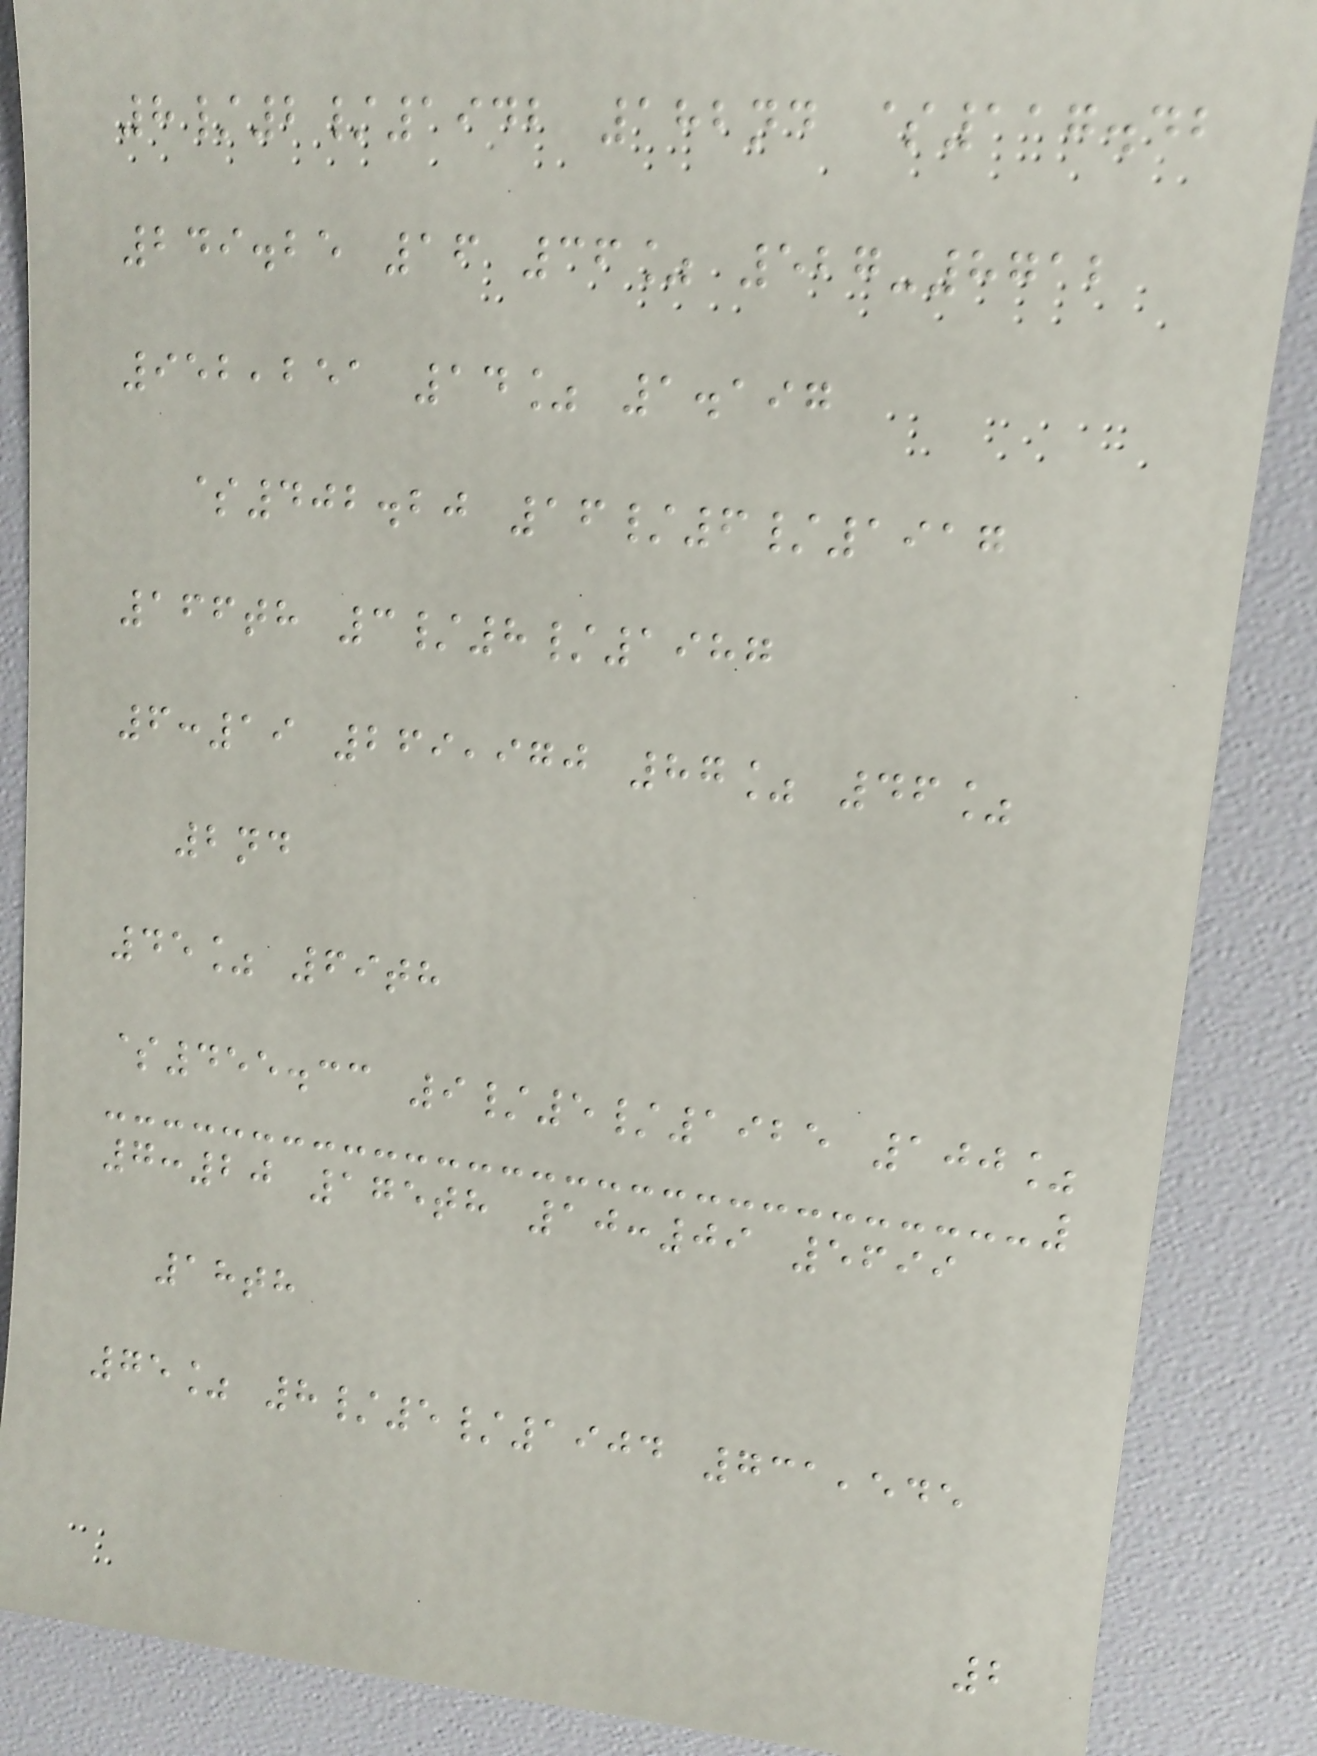8/2/1942 182nd $117.42
249.25 16 36% 527-8712
952,251 14% 1.197
$402.20 16/6/1917
166th 3/8/1987
6:19 269,970 87% 46%
2nd
45% 69th
$455.33 9/5/1925 100%
7:20 175th 10:09 5699
18th
75% 8/5/1904 731,545
2
